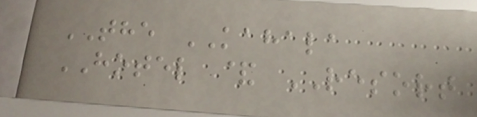THE KAHALA
HOTEL & RESORT
